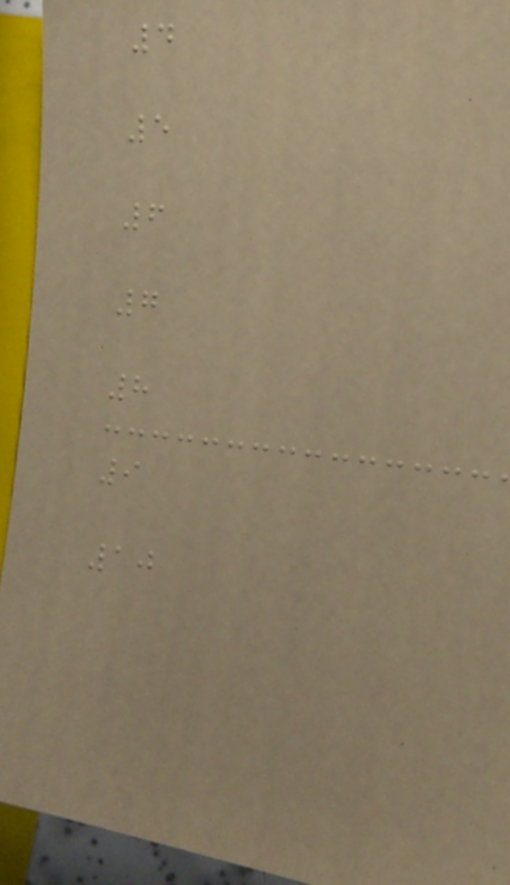4
5
6
7
8
9
10
